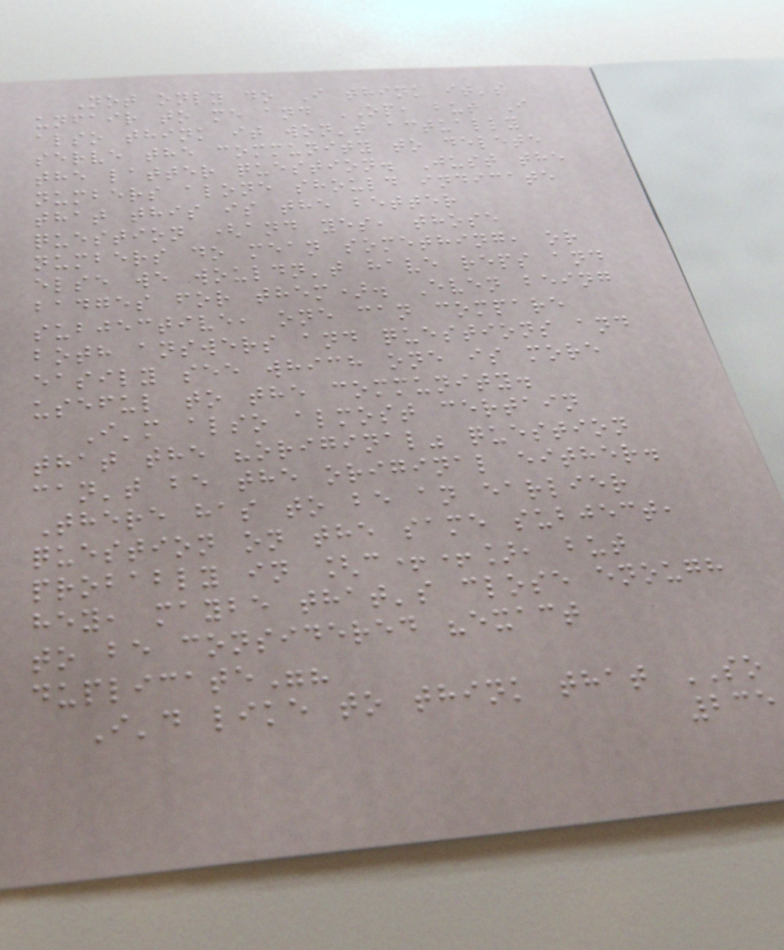Not only do I think it's
unfair to me and OP, but I
also think it won't actually
serve the community to delete
the latter question. Just the
numbers alone should indicate
that this is the better
question (and yes, those
numbers do mean something, or
else we wouldn't have reps and
badges for them). Even being
subjective, one can compare
both answers and questions and
easily see which one is more
useful to the community.
I'm also almost certain
that the "original" question
can't be the original either.
There has to be an earlier
question on the same subject,
probably in [c++], but
hey, maybe that's close enough
to be considered "exact
duplicate"?
I'd like to think that SO
235
